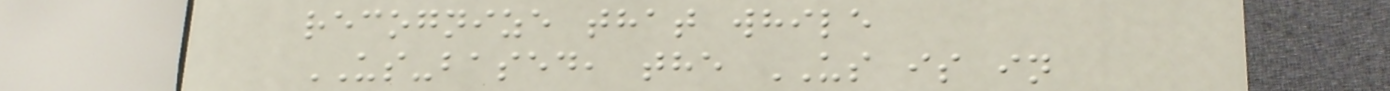recognize that while
US-based, the US is in
